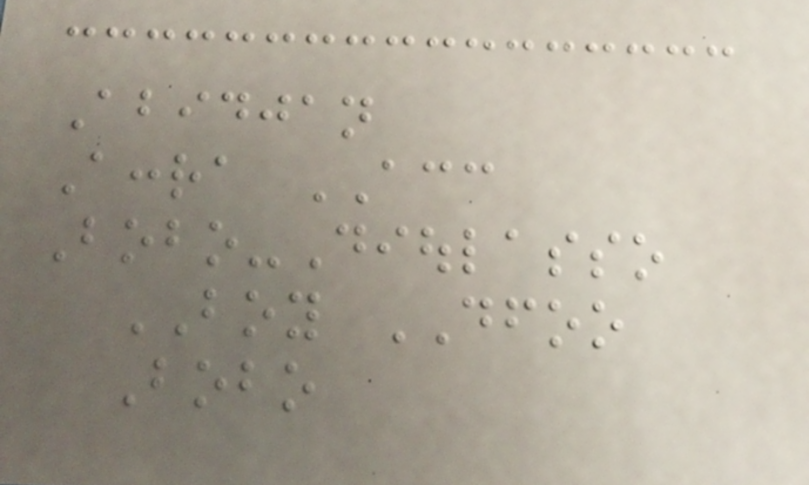Abidjan
Accra ACC
Bobo-Dioulasso
BOY DFOO
Bobo
